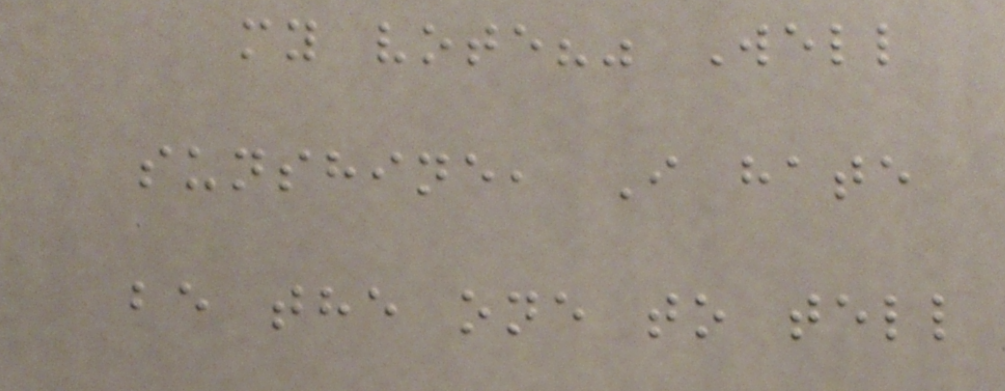my vote?" Well
sunshine, I hate
be the one to tell
